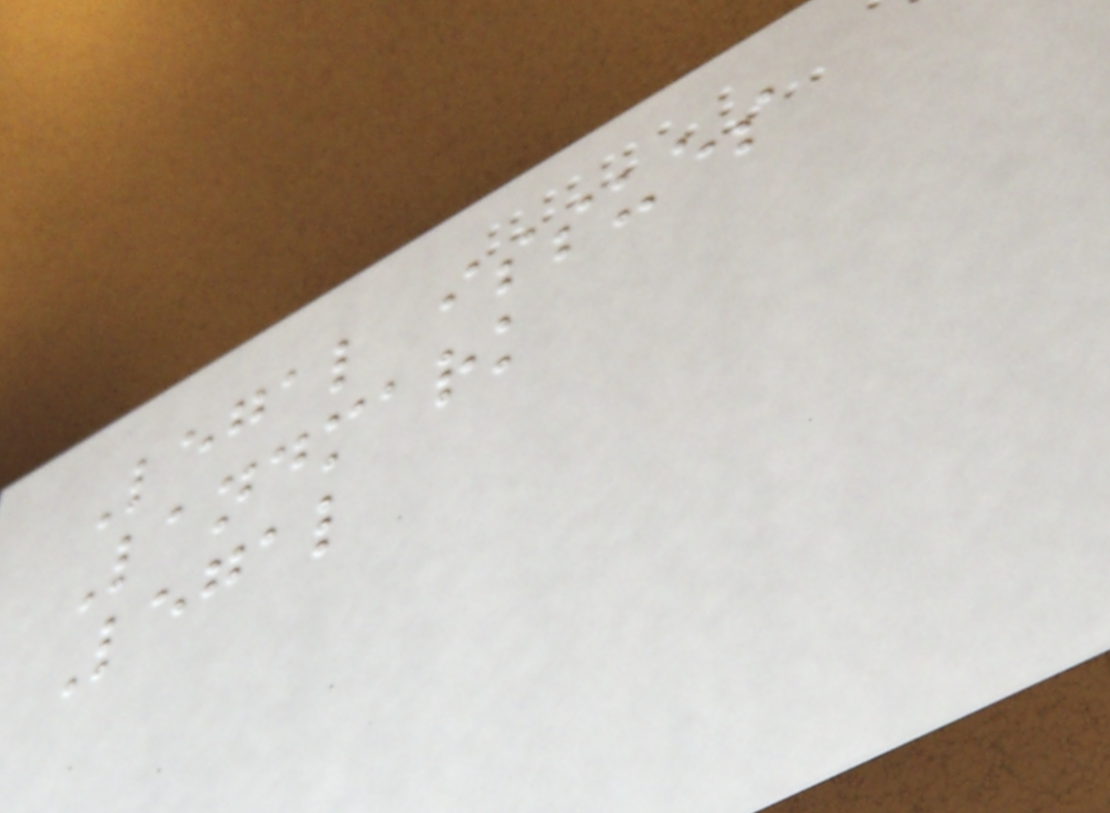Legal issues
Landmark
Legal
